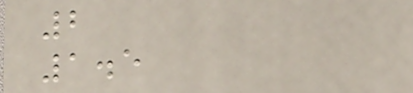2
1.5
